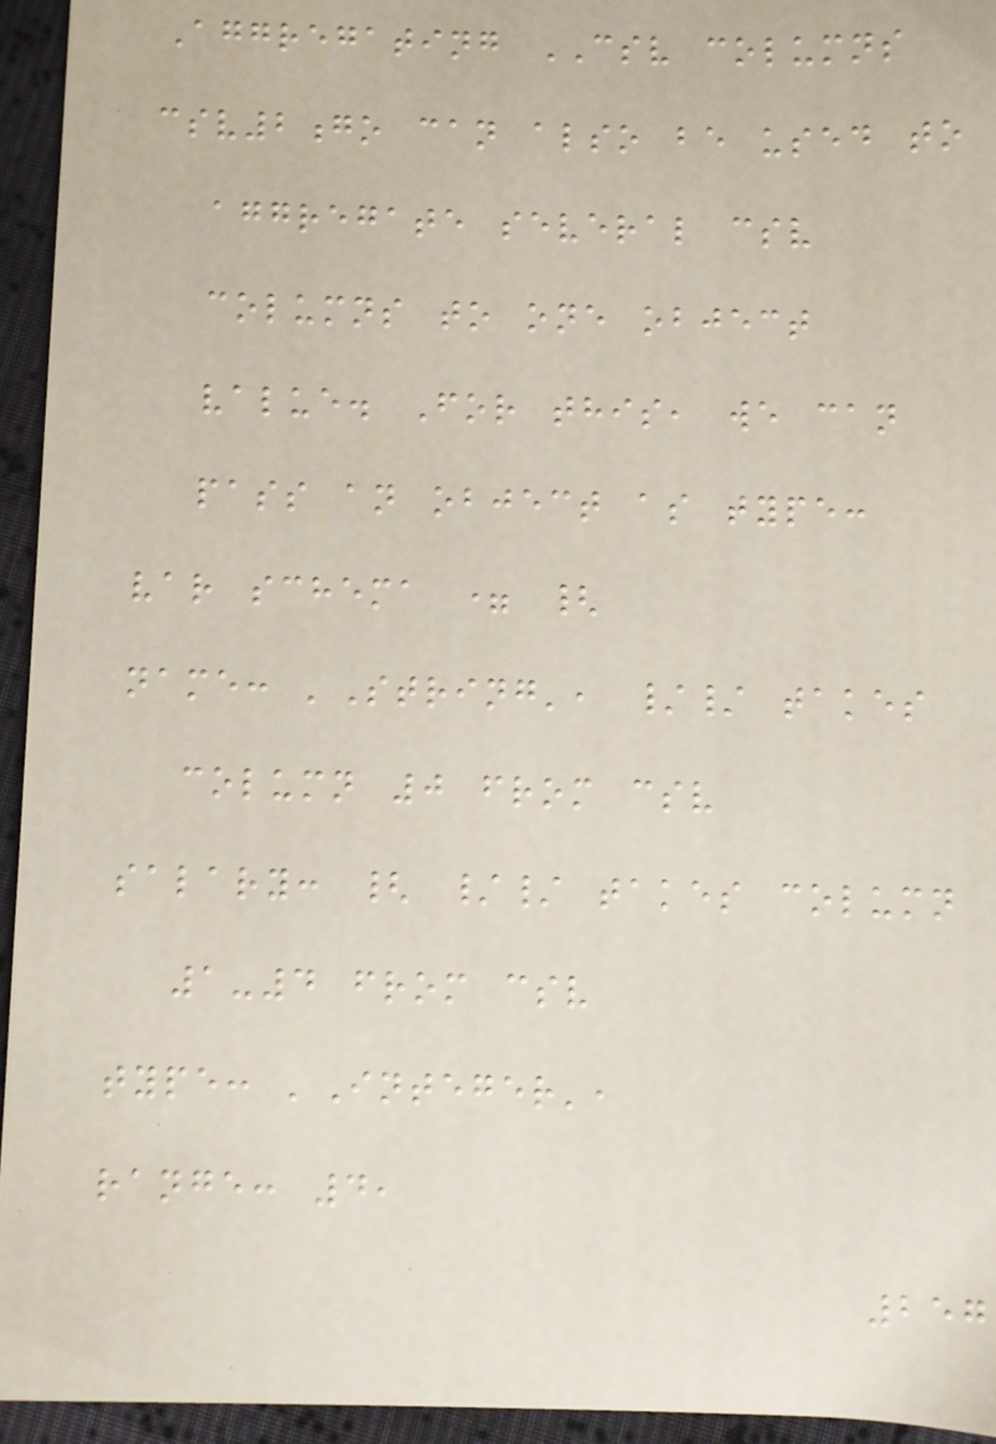Aggregating CSV columns
csv2go can also be used to
aggregate several csv
columns to one object
value. For this, we can
pass an object as type:
var schema = {
name: 'String', // takes
column 0 from csv
salary: { // takes column
1-4 from csv
type: 'Integer',
range: 4,
257
